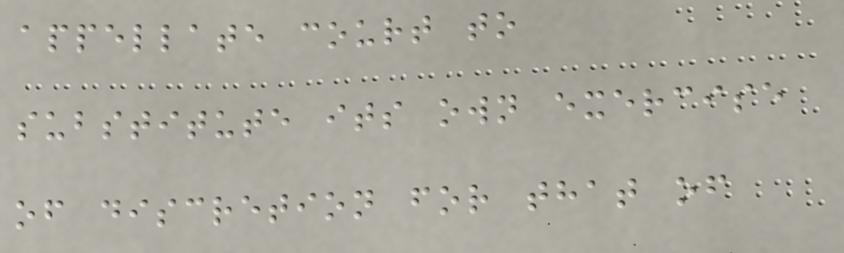appellate court to
substitute its own exercise
of discretion for that of
